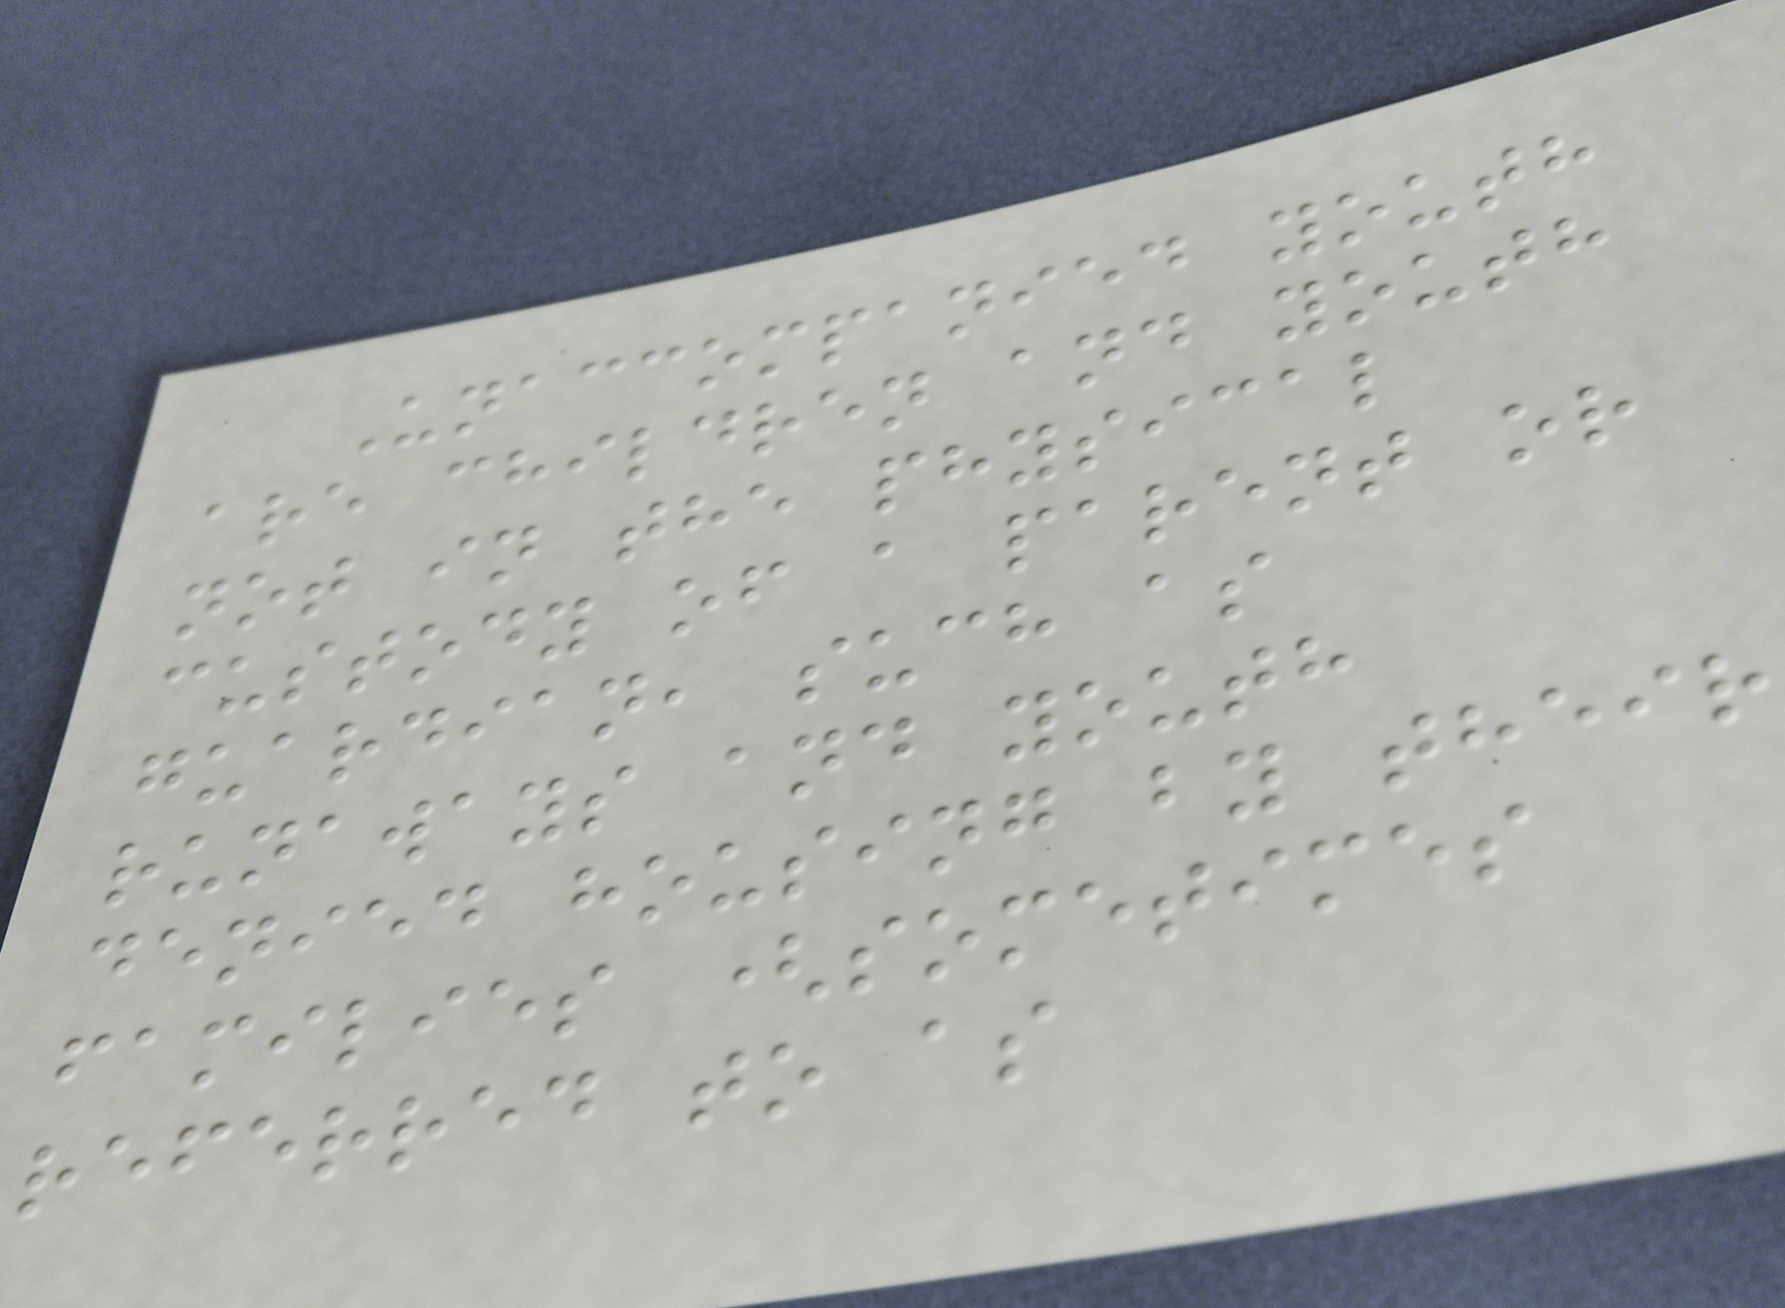Unaccompanied youth
are children and youth
not in the physical
custody of a parent or
guardian, such as
runaways and youth
denied housing by their
families (sometimes
referred to as
